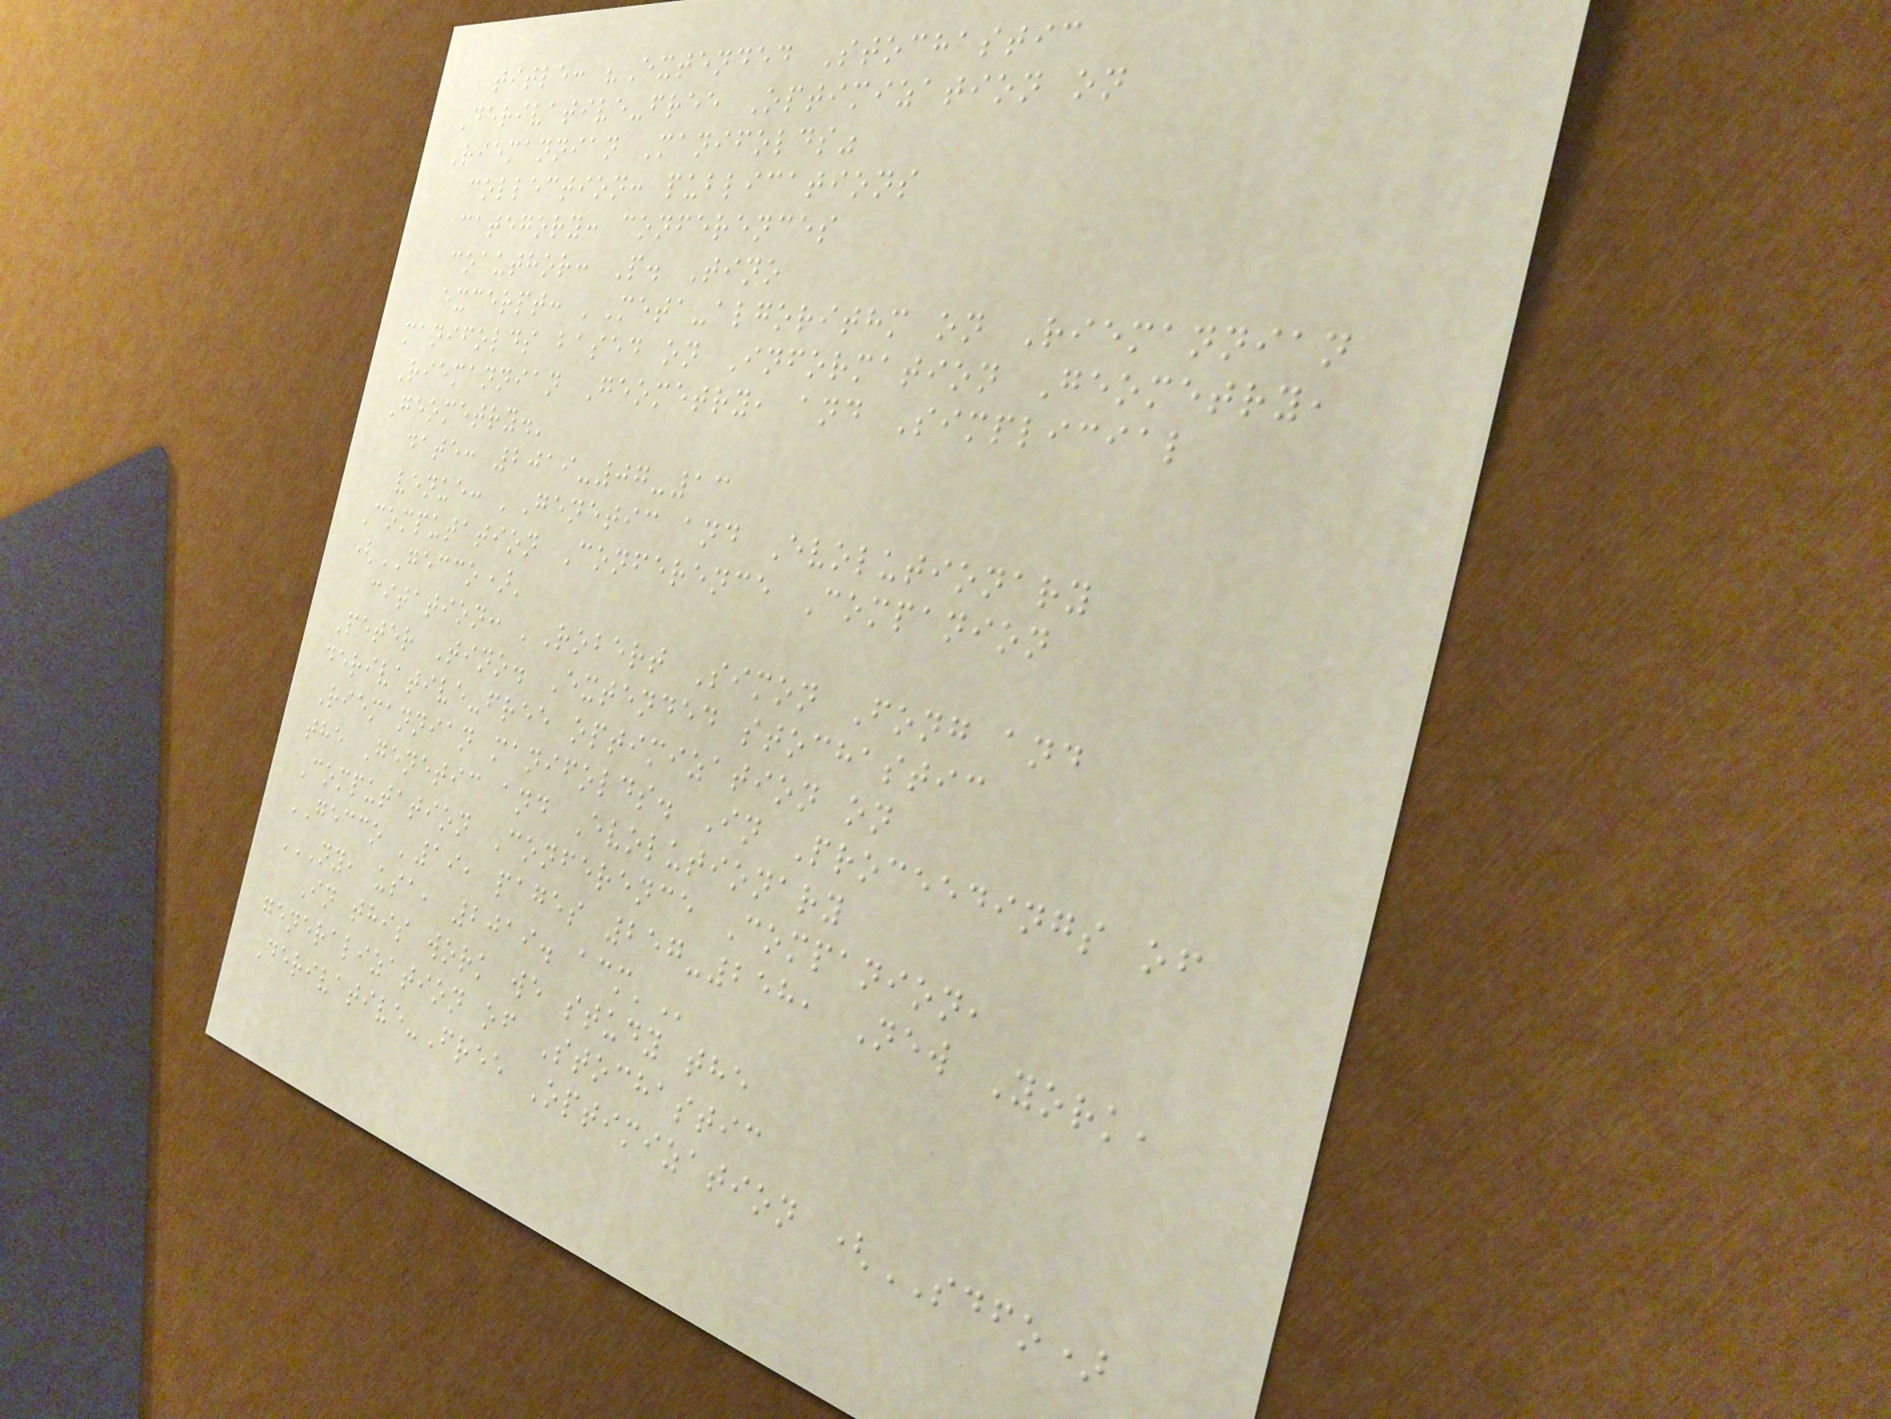title: "Extended Stochastic
Derivative-free Optimization on
Riemannian Manifolds"
collection: publications
category: conferences
coauthor: P. Tino
excerpt: 'Meta-algorithm on Riemannian
manifolds based on Information Geometry,
Riemannian Geometry, and Simplicial
Geometry.'
date: 2019-07-13
venue: 'Genetic and Evolutionary
Computation Conference Companion
(GECCO)'
citation: 'Robert Simon Fong and
Peter Tino. Extended stochastic
derivative-free optimization on
Riemannian manifolds. In Proceedings of
the Genetic and Evolutionary
Computation Conference Companion,
GECCO '19, pages 257-258, New York,
NY, USA, 2019. ACM'
In this work we study the
generalization of Stochastic
Derivative-Free Optimization (SDFO)
